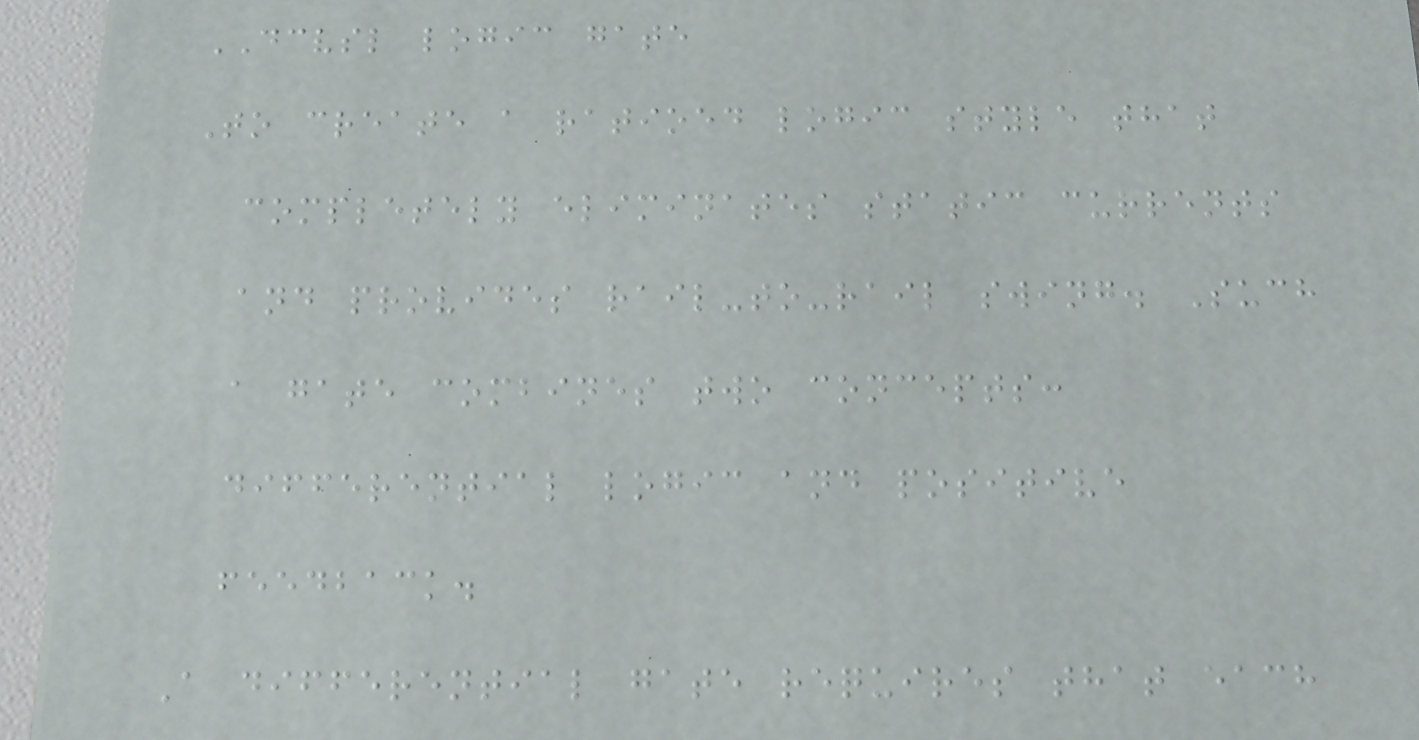DCVSL logic gate
To create a ratioed logic style that
completely eliminates static currents
and provides rail-to-rail swing. Such
a gate combines two concepts:
differential logic and positive
feedback.
A differential gate requires that each
